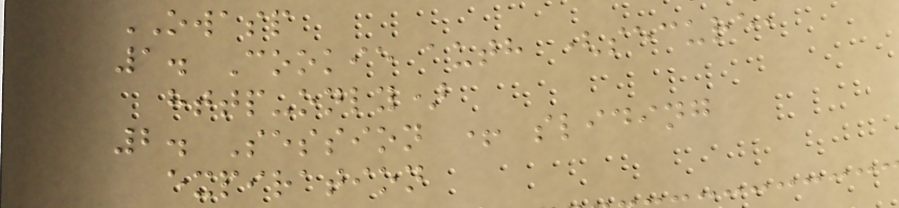OWASP
1. Cookie auth (secure,
http-only)
2. Session + sliding
expiration
